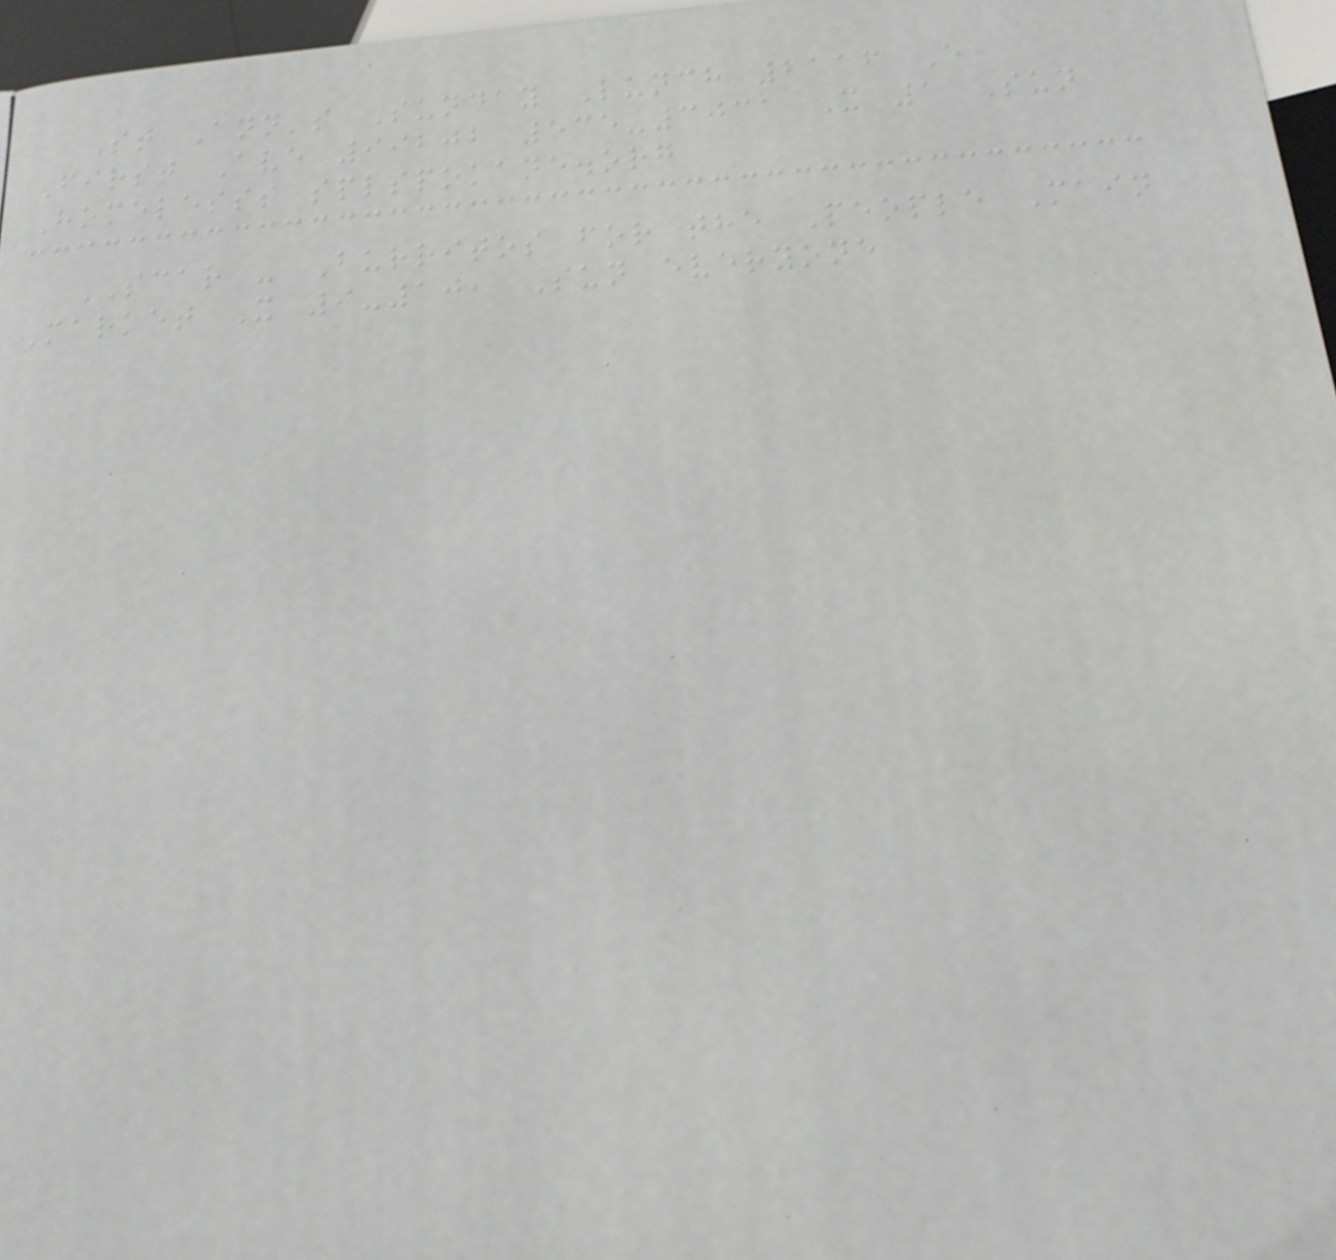St Ann's Sunday Lunch 2116 E
First Ave 99202 535-3031 X 1 Sun
Homelesss splspokane.org
SCAR - Burritos for the People Main
Market X 9-10, Sun everyone
